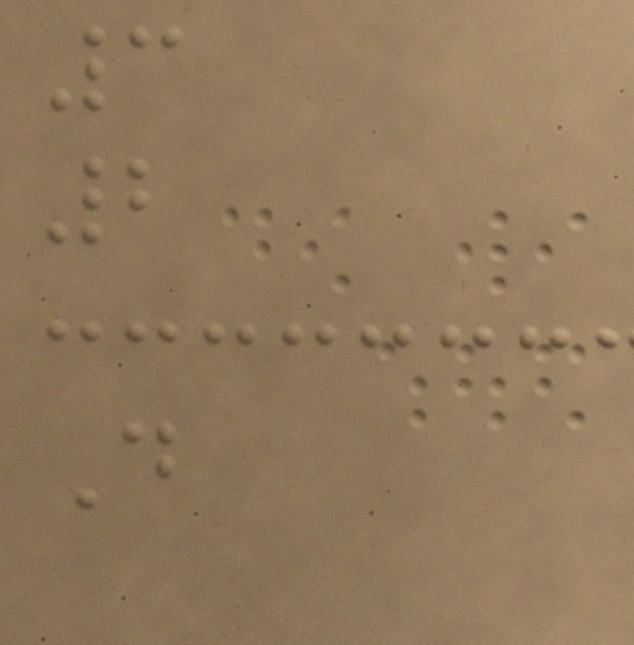3
2
D
